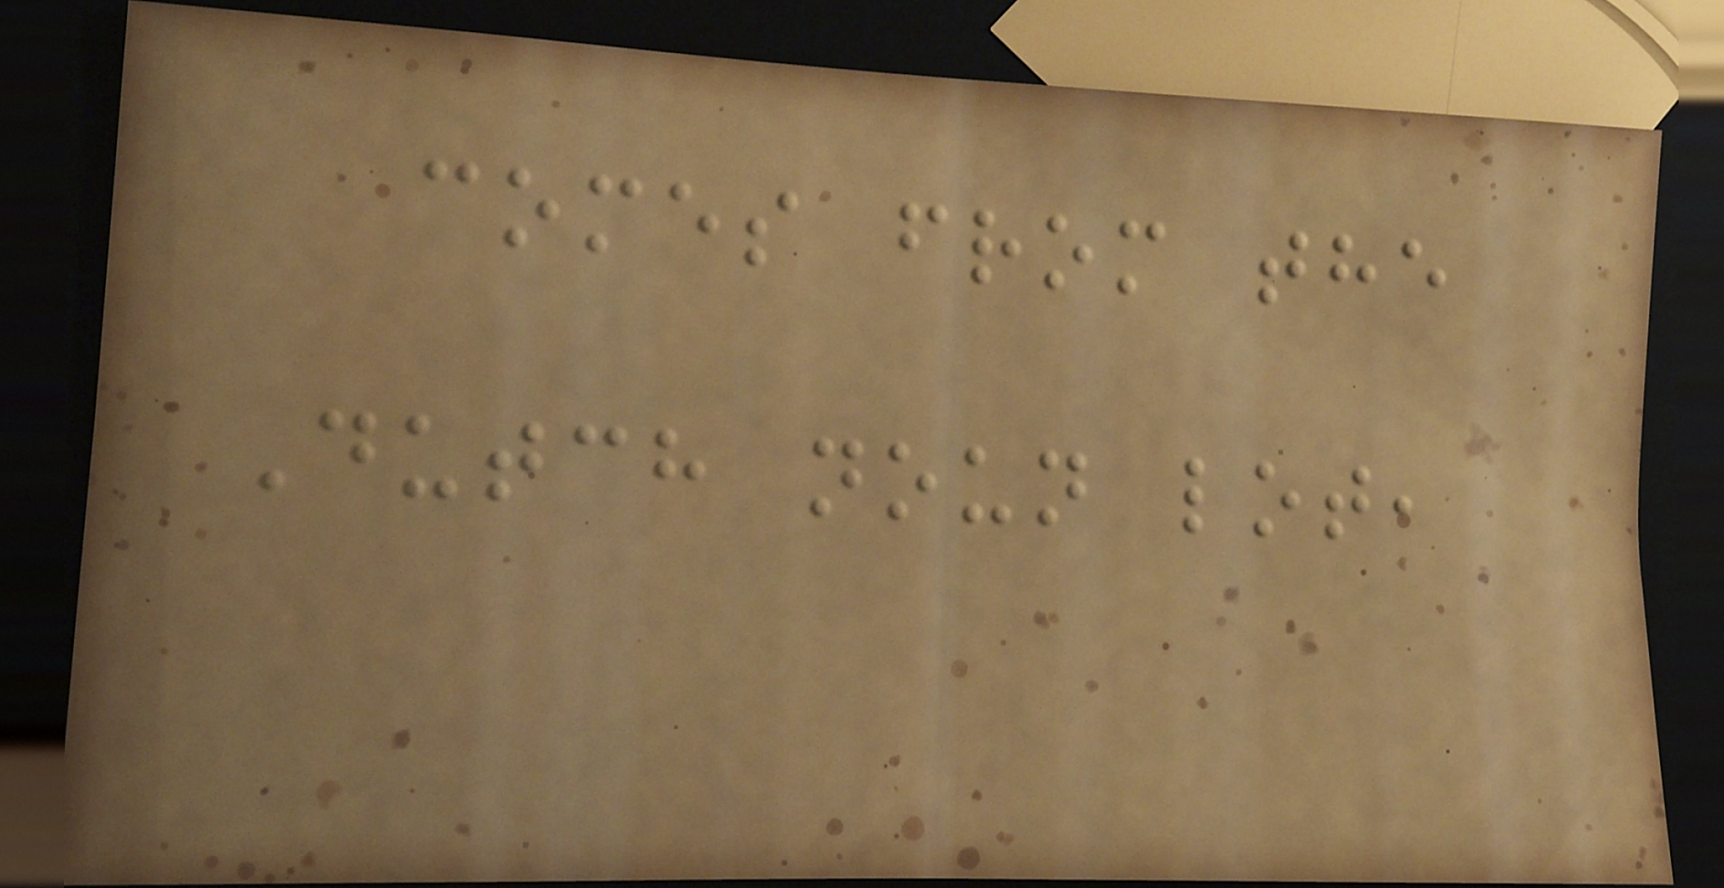comes from the
Dutch noun lot,
